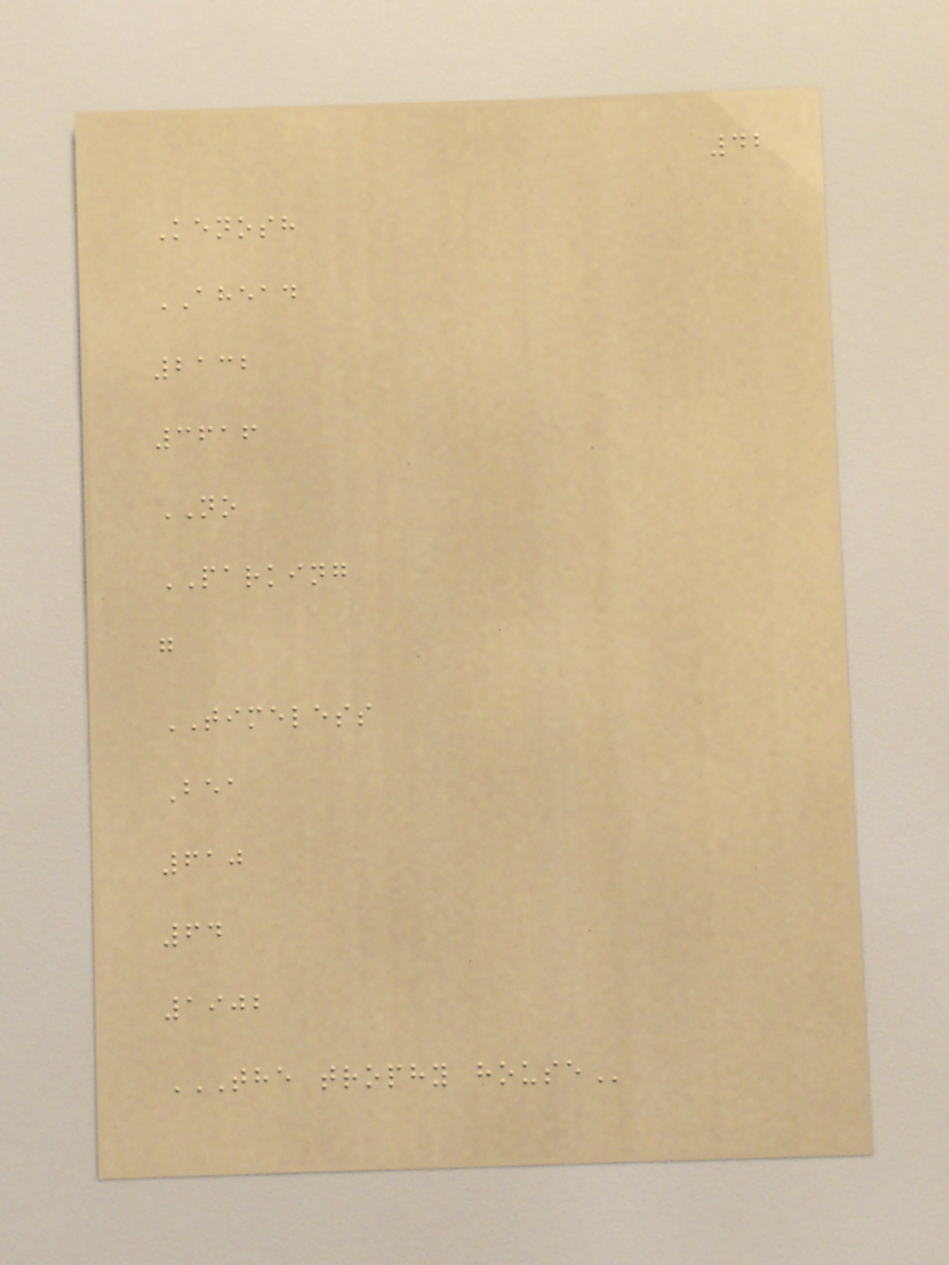42
Kenosh
AHEAD
2132
3616
NO
PARKING
g
TIMELESS
Bea
610
64
1902
THE TROPHY HOUSE
